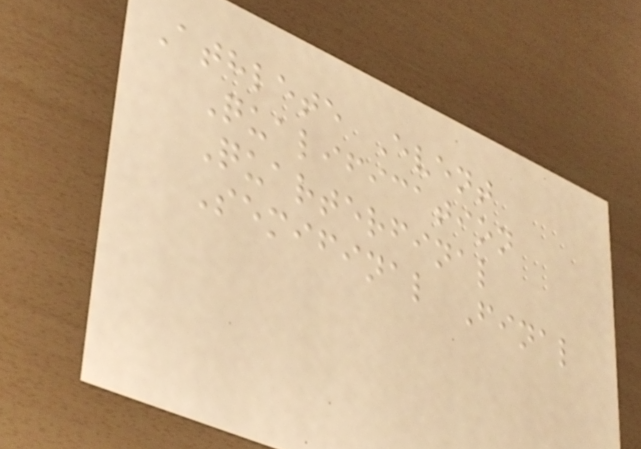Athlete Event
Qualification
Quarterfinal
Semifinal Final
